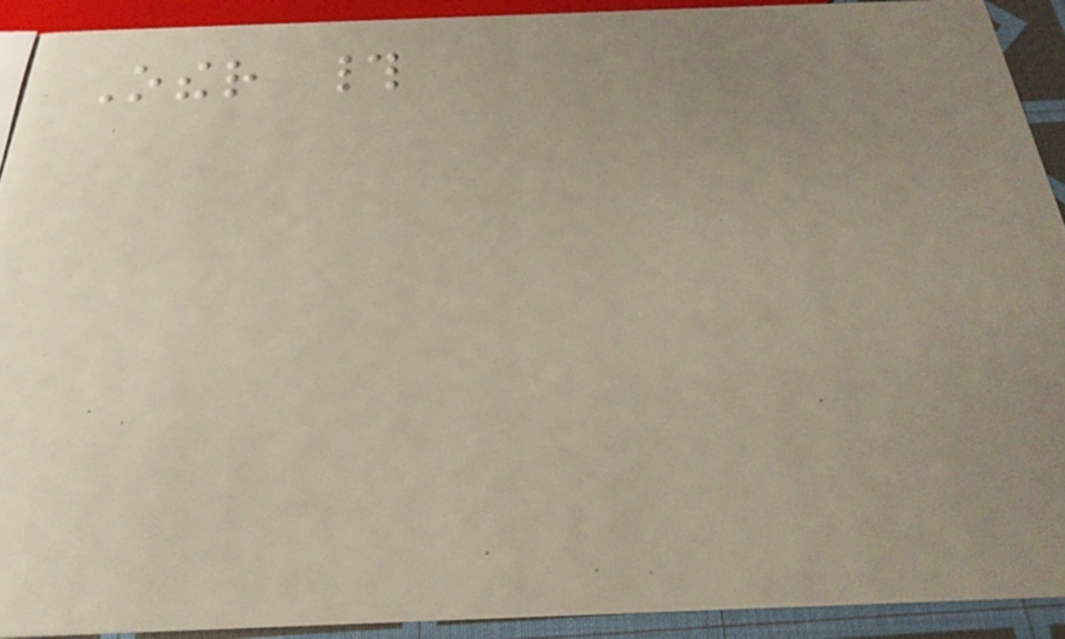Other #
